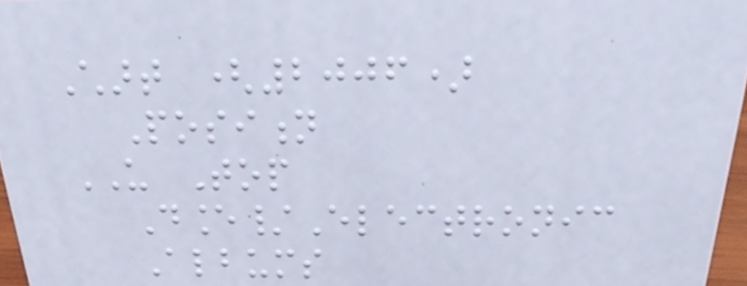Chart (2006)
Position
US Top
Dance/Electronic
Albums
